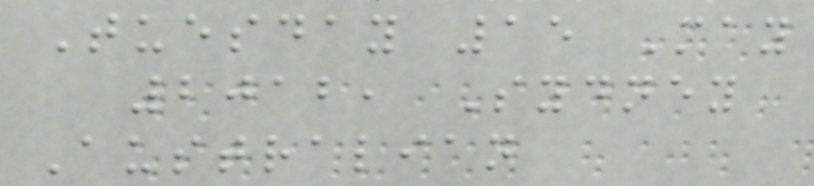Tuesday 15 May
2012, Sydney
Australian
